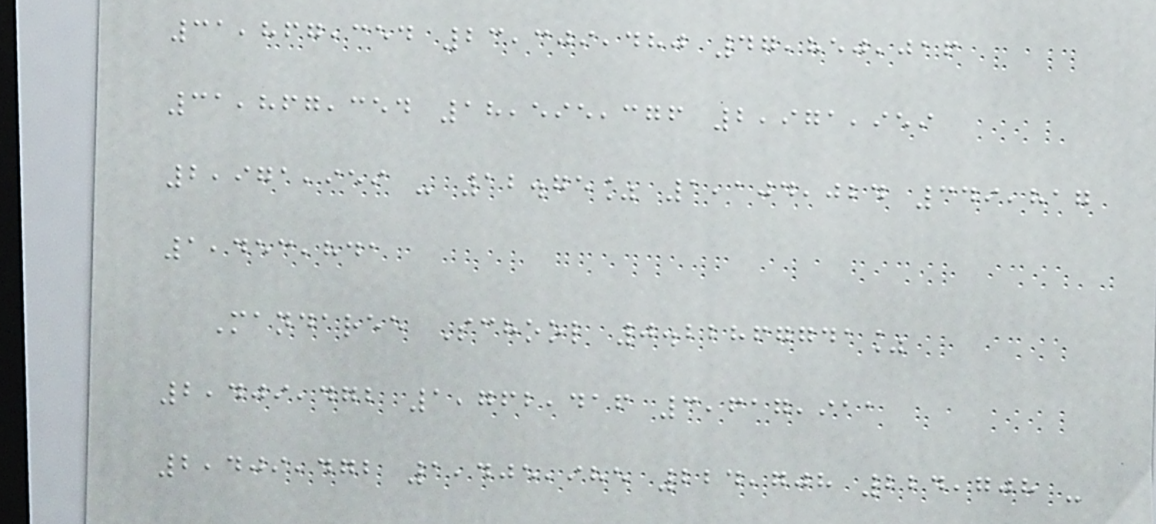31,867,354 23,309,480 47,850,016
31,867,354 18,595,376 2,971,959
2,971,959 - 12.75% 1,104,024 349,817
1,453,841
Mandaree School 0.22867741%
2,409,472 1,762,416 3,617,911
2,409,472 1,405,985 224,708 224,708 -
